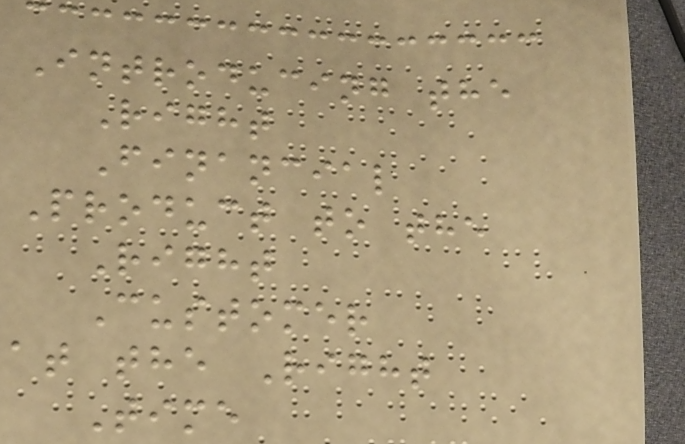Introducing the
Right
Financial
Product to the
Right
Customer
at the Right
Time
